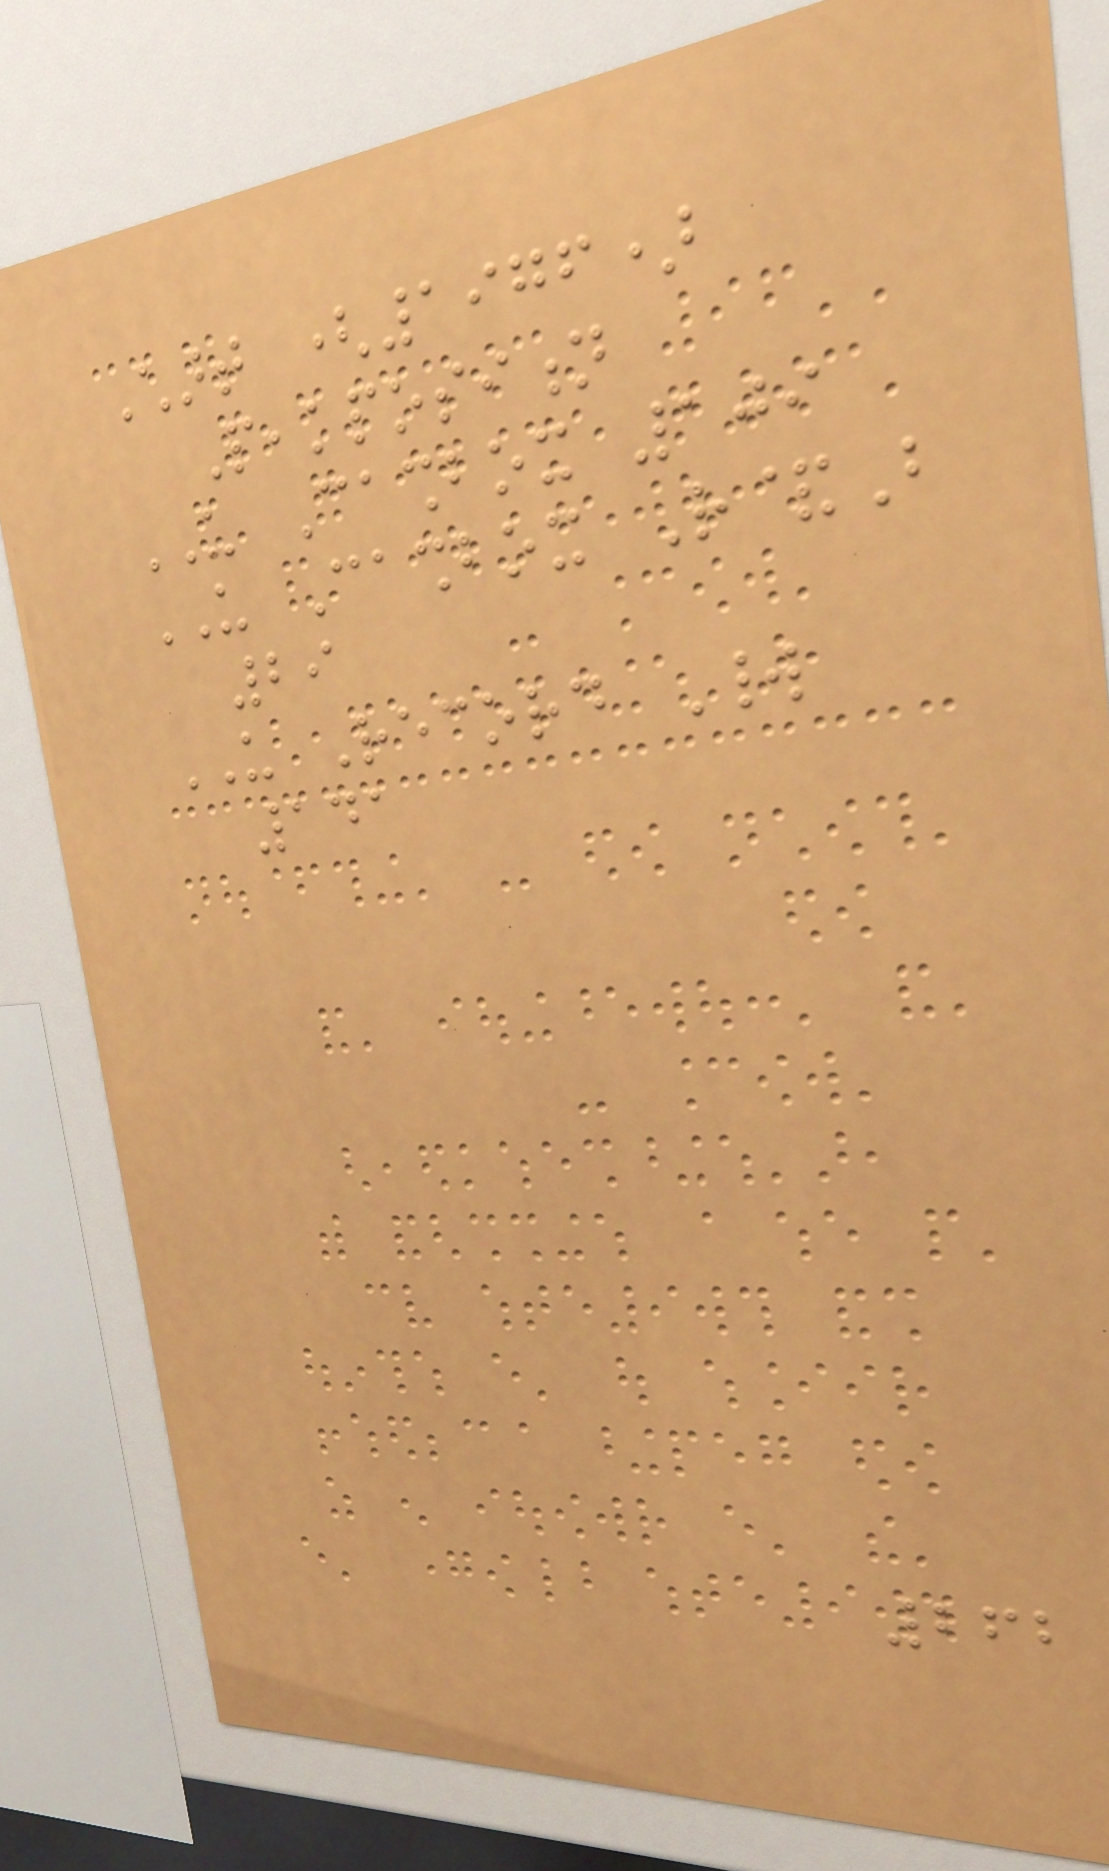Chart (1976)
Peakposition
US Cashbox 109
US Cashbox R&B
29
US Record World
141
262
